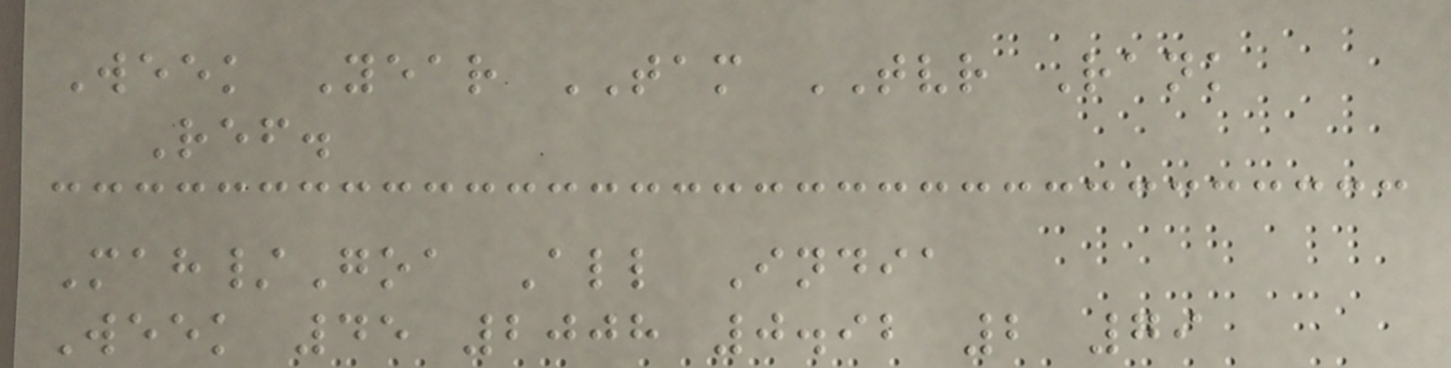Week Year TAM TVR Rank
Ref.
Mah/Goa All India
Week 45 2008 0.92 2 79
